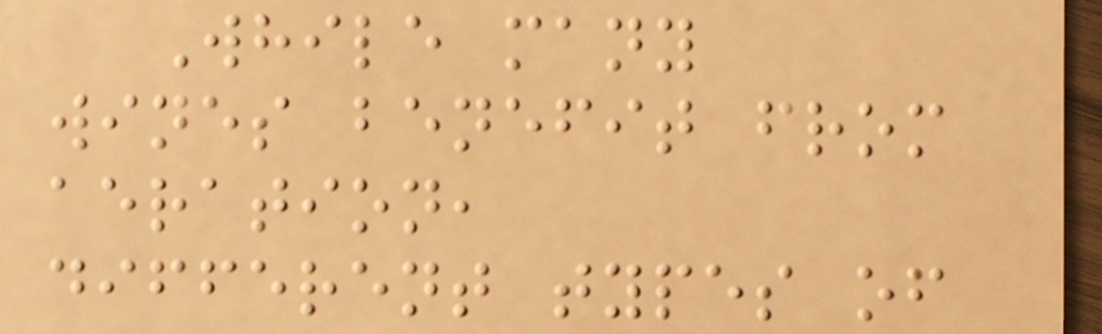While many
wines benefit from
aeration,
different types of
